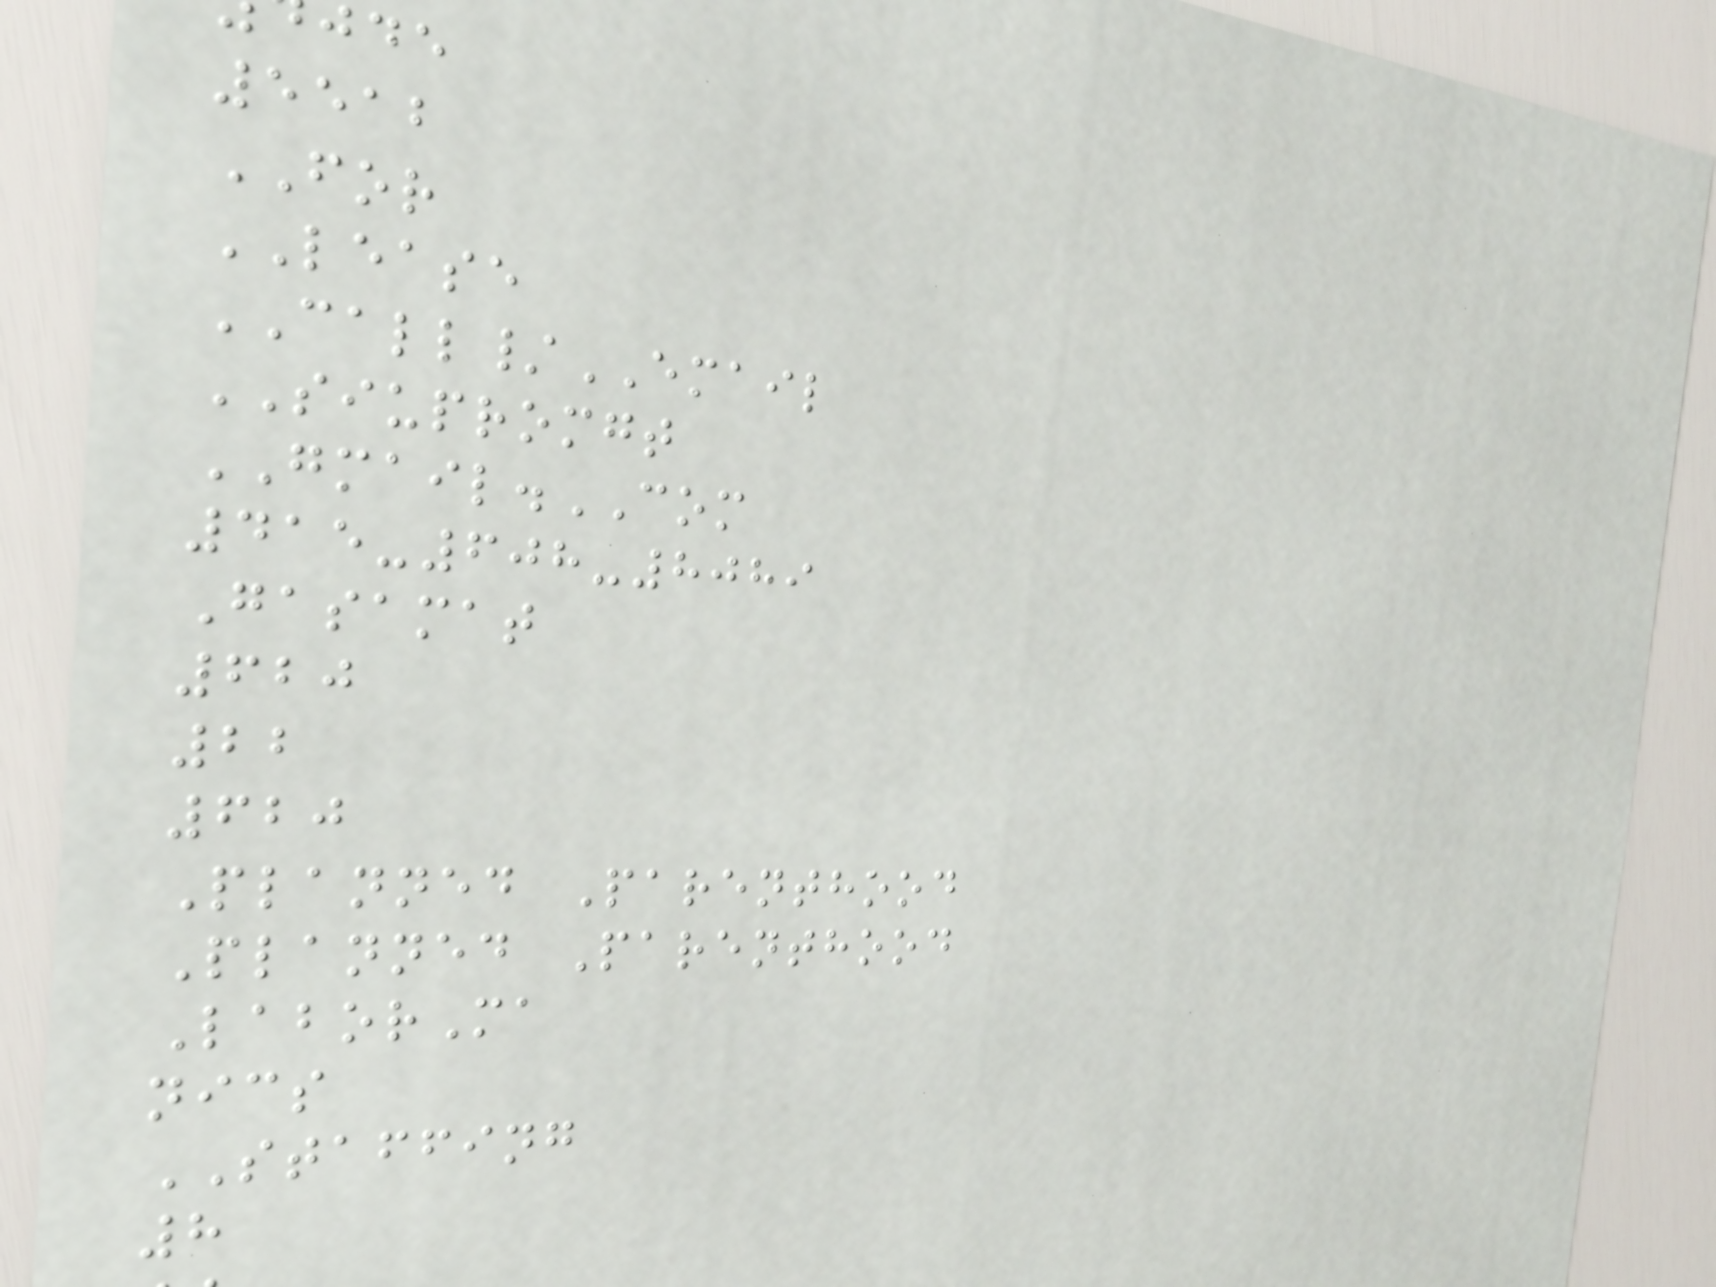5512
FOR
LEASE
CALL/EMAIL
SIUPROMGT
GMAIL.COM
415-608-8089
Gasamat
620
22
620
Planned Parenthood
Planned Parenthood
LaborMa
nics
STAFFING
8
